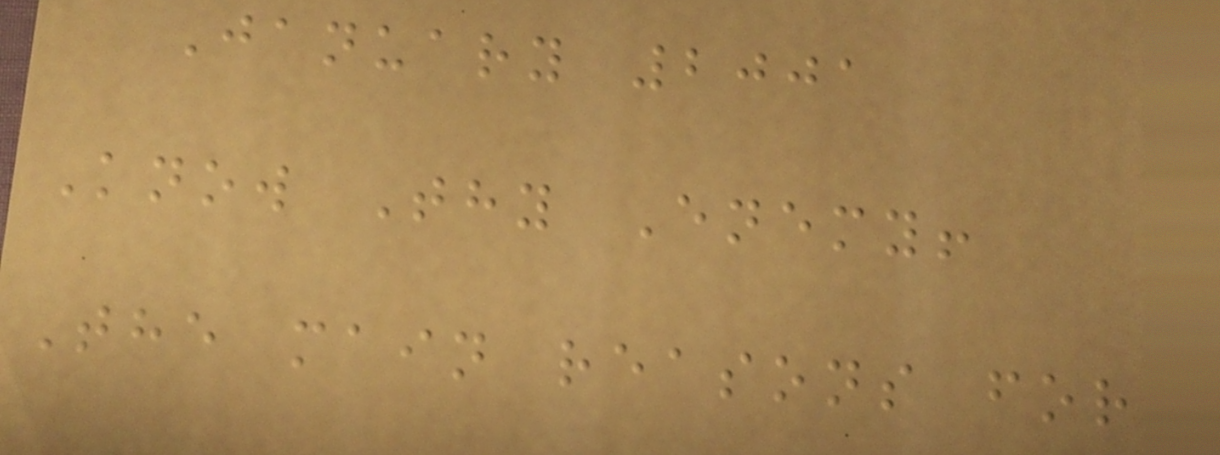January 2001
Know Thy Enemy!
The main reasons for
